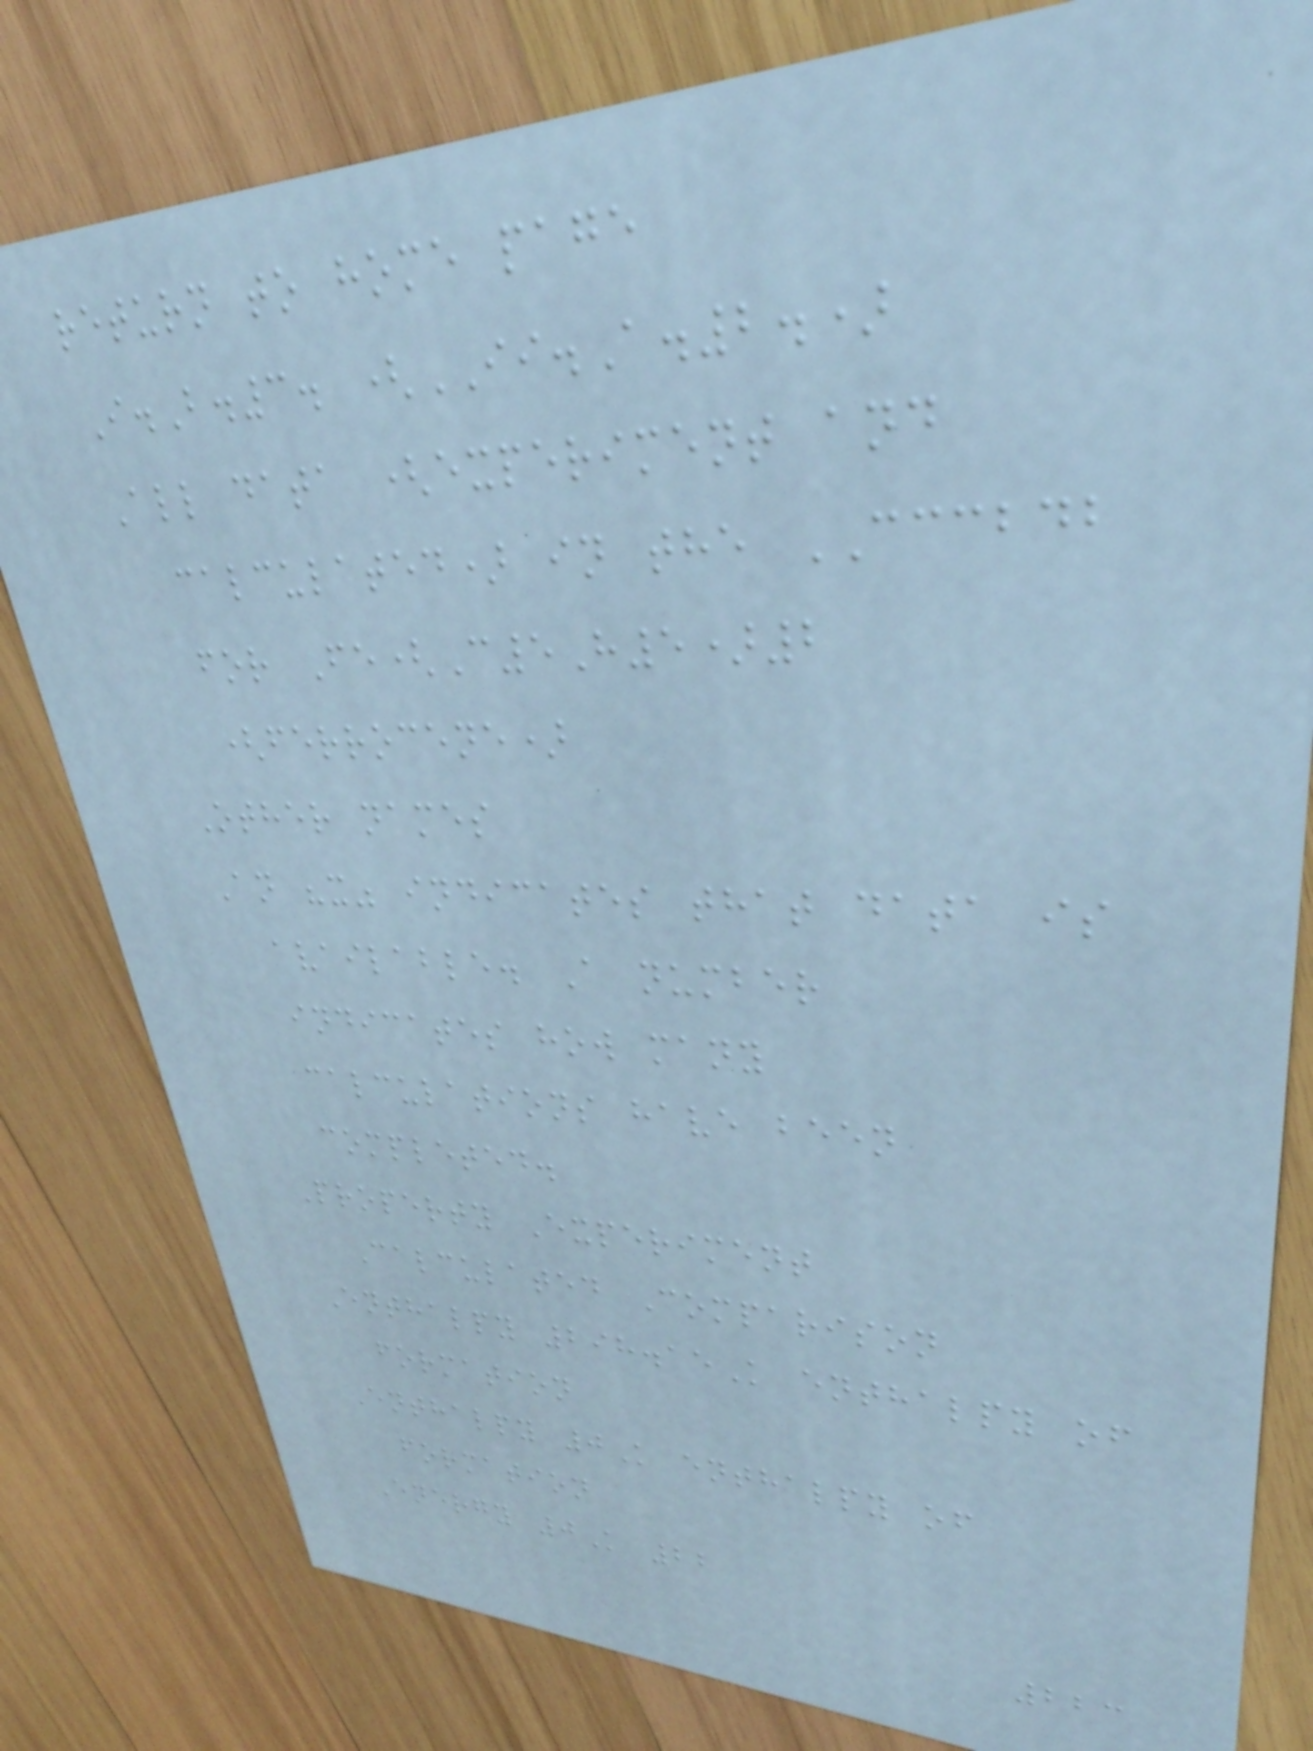return to home page
I.B.3. (II.A.2.)
All data (experiment and
calculated) in the CCCBDB
for Fe(C5H5)2
(ferrocene)
Other names
An "x" indicates that data is
available. A number
indicates how many
calculations have been
completed.
Property Experiment
Calculated Comparison
Enthalpy 298.15K enthalpy of
formation
Enthalpy 0K enthalpy of
formation
Energy 0K 22
223
